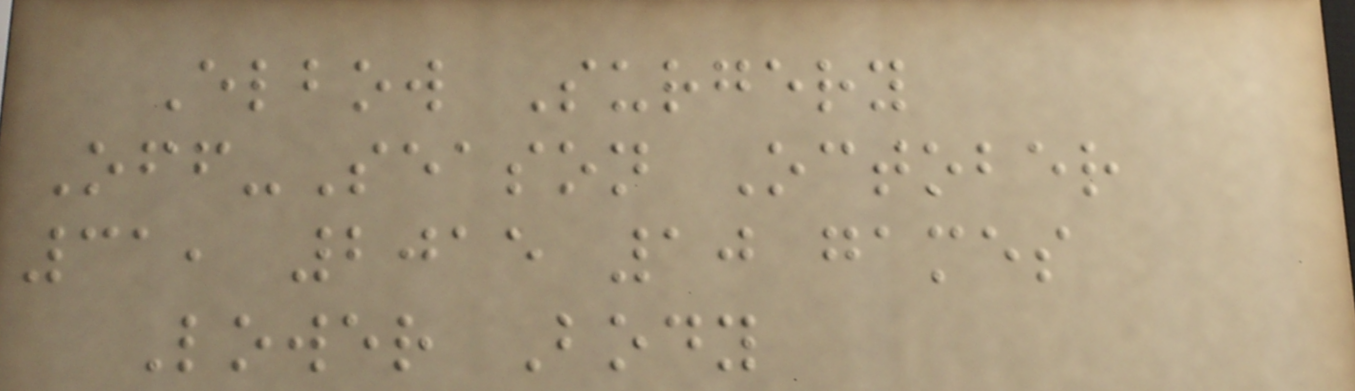Elbow Surgery
Off-Season October
31, 2015 10 games
Lower Body
